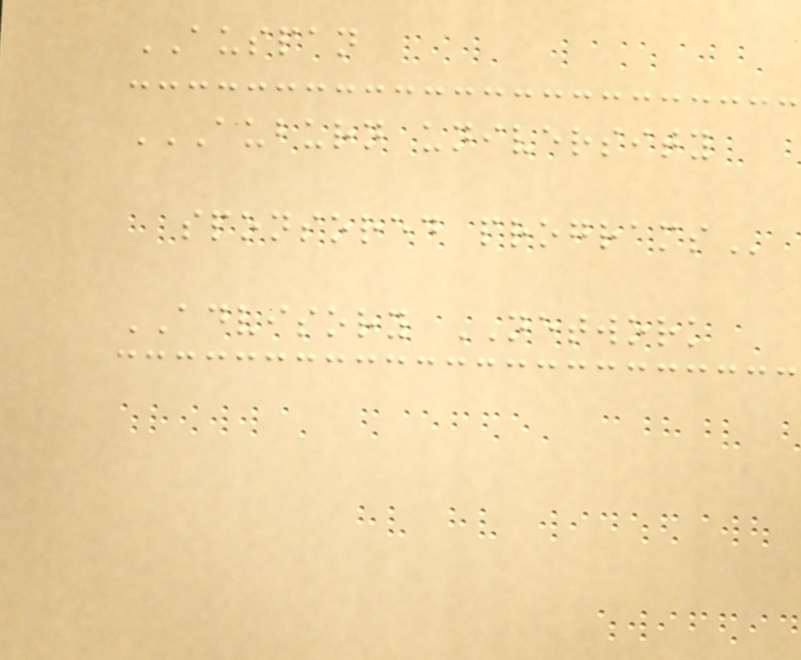AUSPAN
AUBURN UNIVERSITY
SPONSORED PROGRAMS
ADVISORY NETWORK
